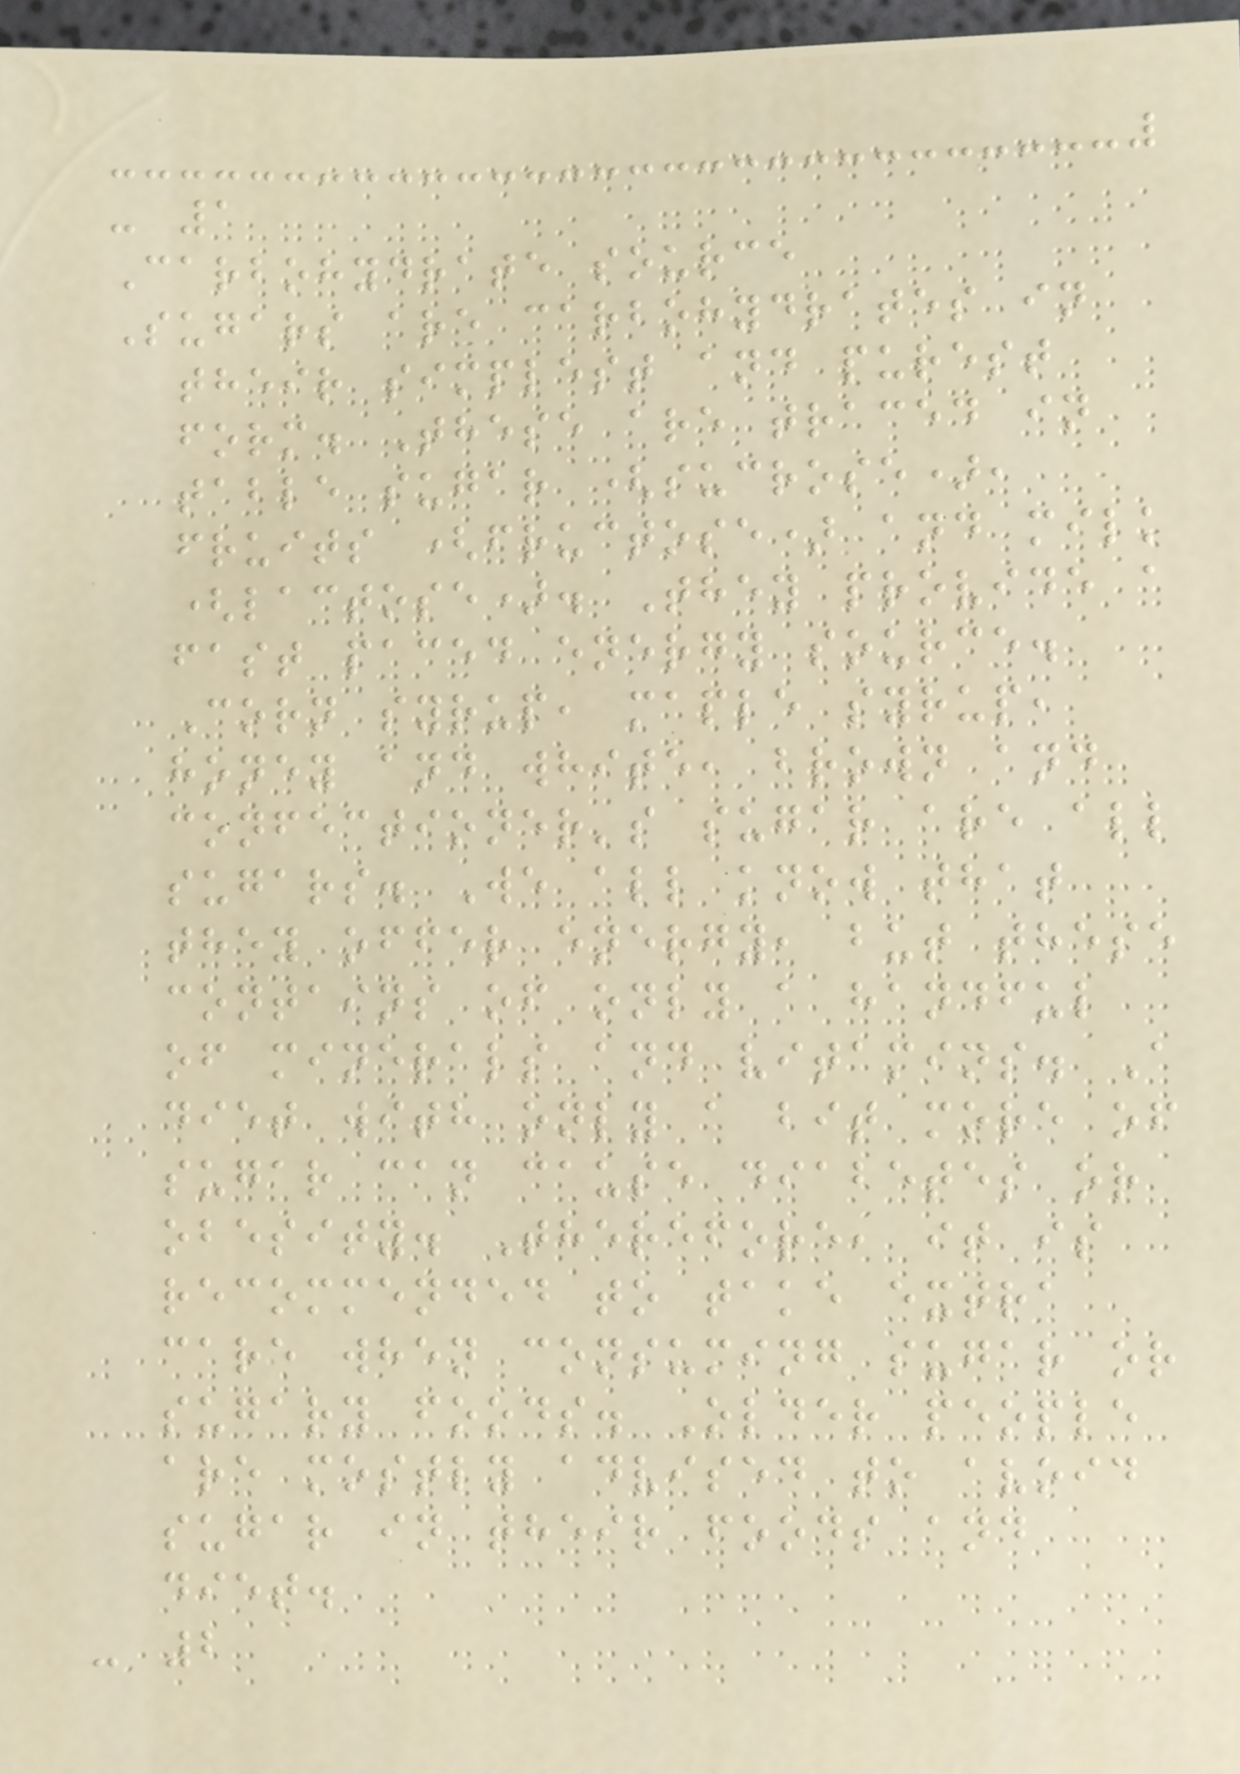- 1
Carbohydrate source
Sugars are carbohydrates in
their simplest and purest
form. These are traced in
table sugar (sucrose),
fruits (fructose) and milk
(lactose). They provide a
fast paced energy source.
Corn syrup, maple syrup,
honey and white, brown and
confectioner's sugar are all
sugars. We all know that
they offer energy, but these
contains of only a handful
of minerals and vitamins. A
diet with only a bit more of
sugar can cause diabetes or
obesity. Therefore, it is
recommended to take extra
care when consuming sugar or
sugary foods. Older people
are mostly advised to avoid
sugar in their foods and
diet.
- 2
